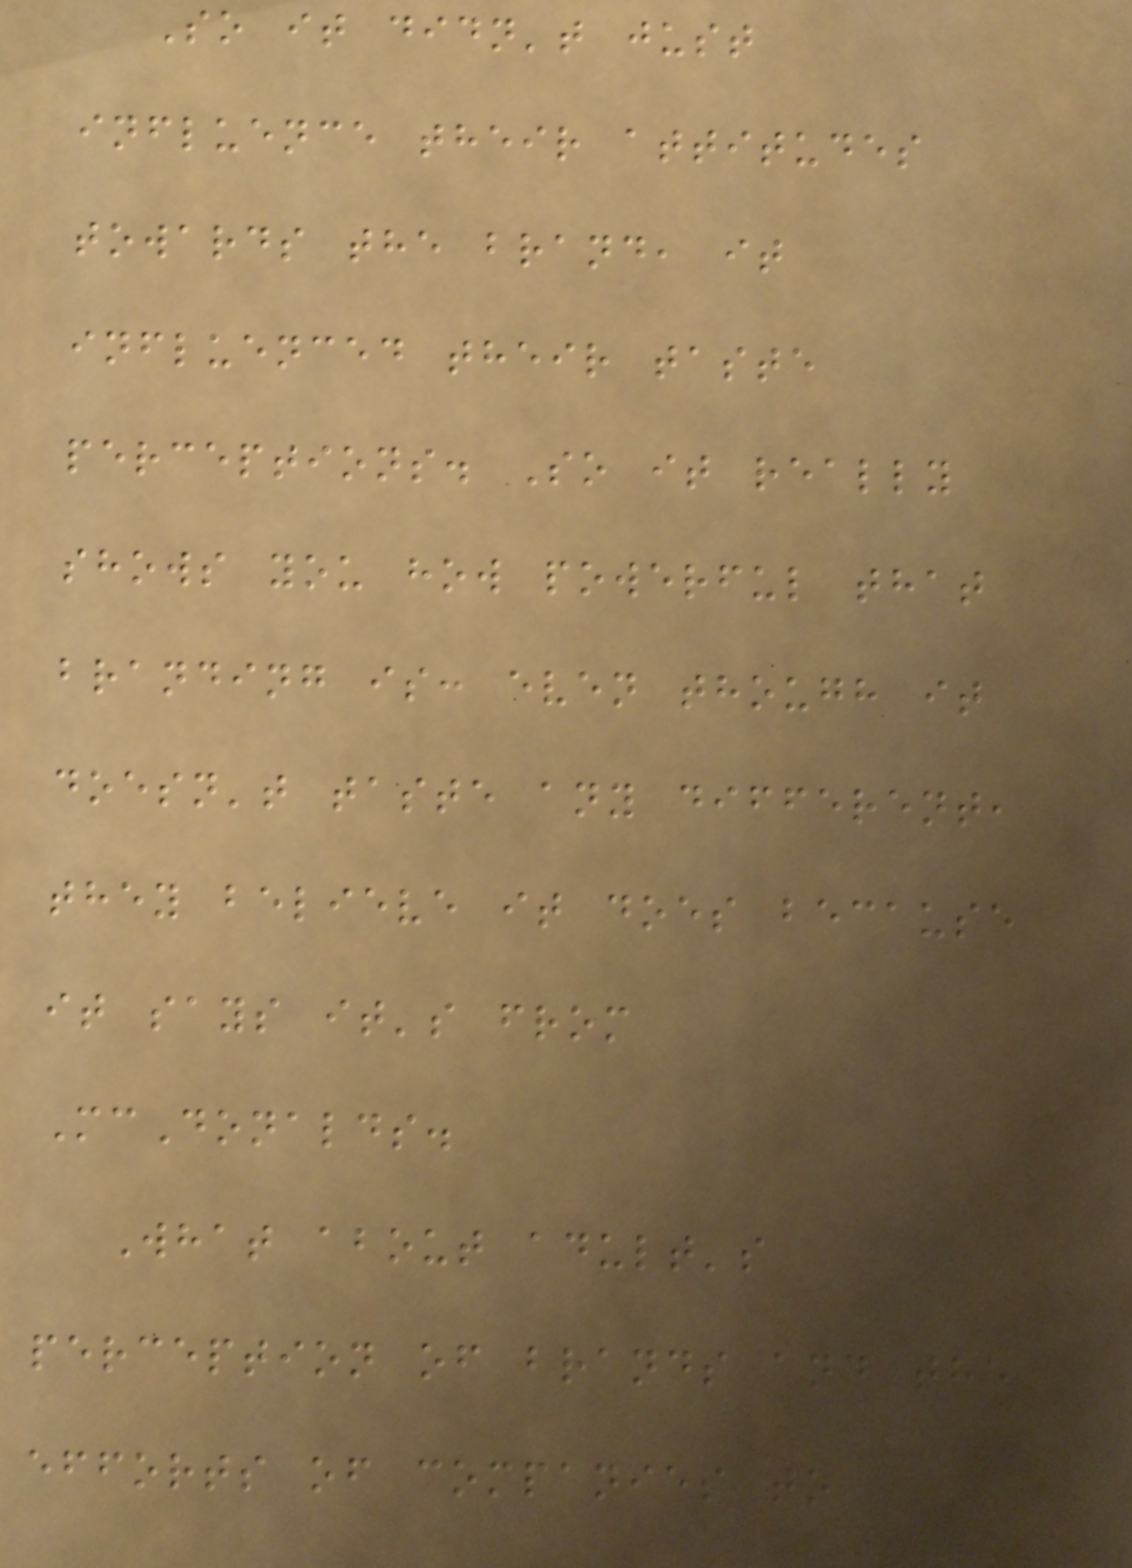So it didn't just
influence their attitudes
towards the brand, it
influenced their taste
perceptions. So it really
shows you how powerful that
branding is: even though it
doesn't taste any different,
they believe it does because
it says it's from
McDonalds.
What about adult's
perception of brands and the
efforts of companies to
